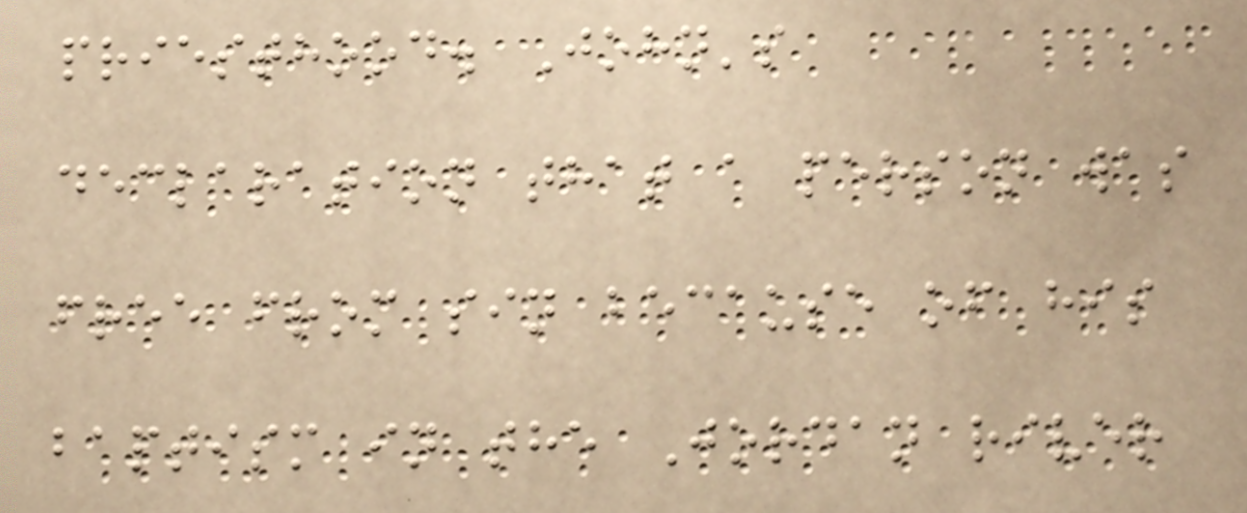priesthood. John's
declaration that a person was
free from sin because of his
baptism in the Jordan river
